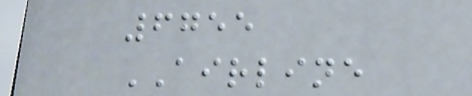6755
AIRLINE
